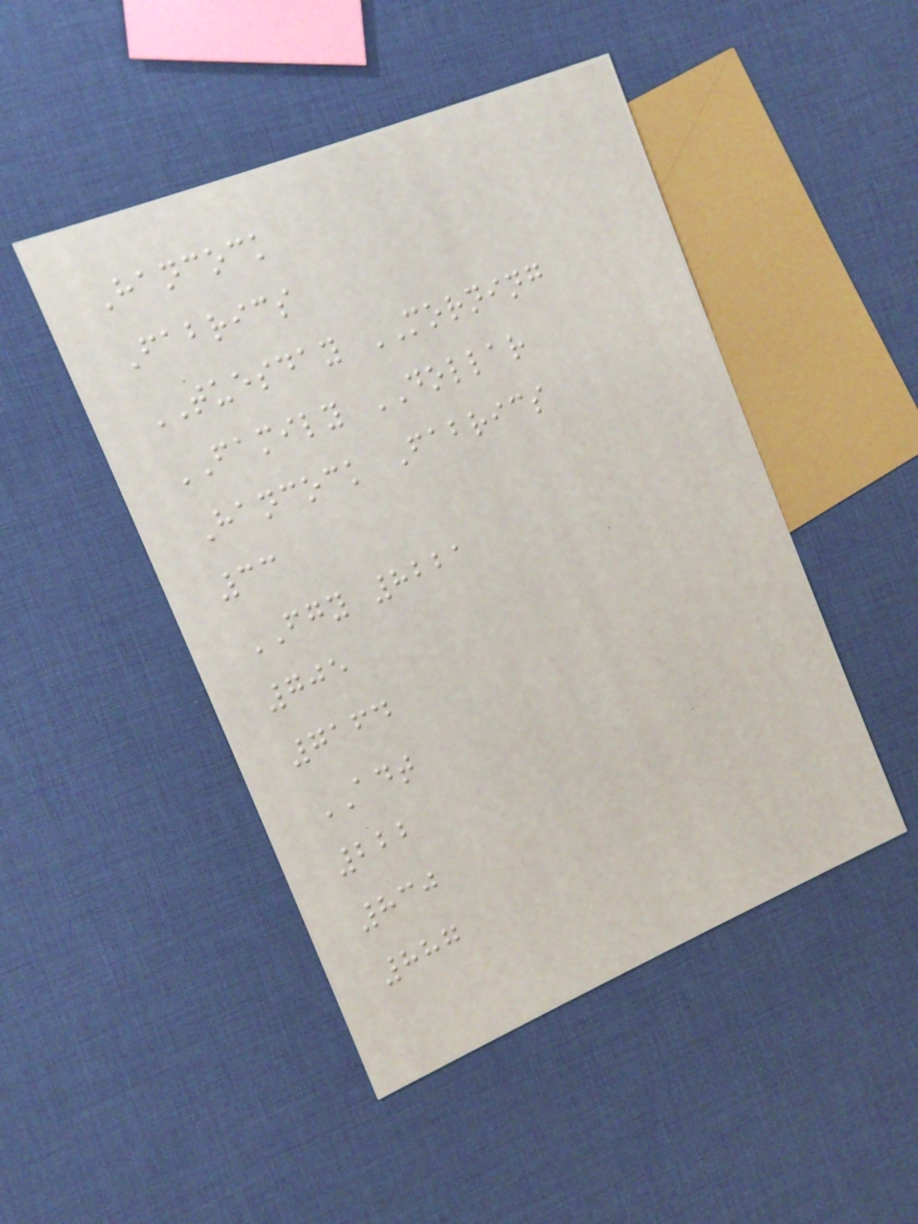Hancock
Fabrics
TUESDAY MORNING
FAMILY DOLLAR
Hancock Fabrics
33
FGY 8221
705
7164
ADT
222
830
887
